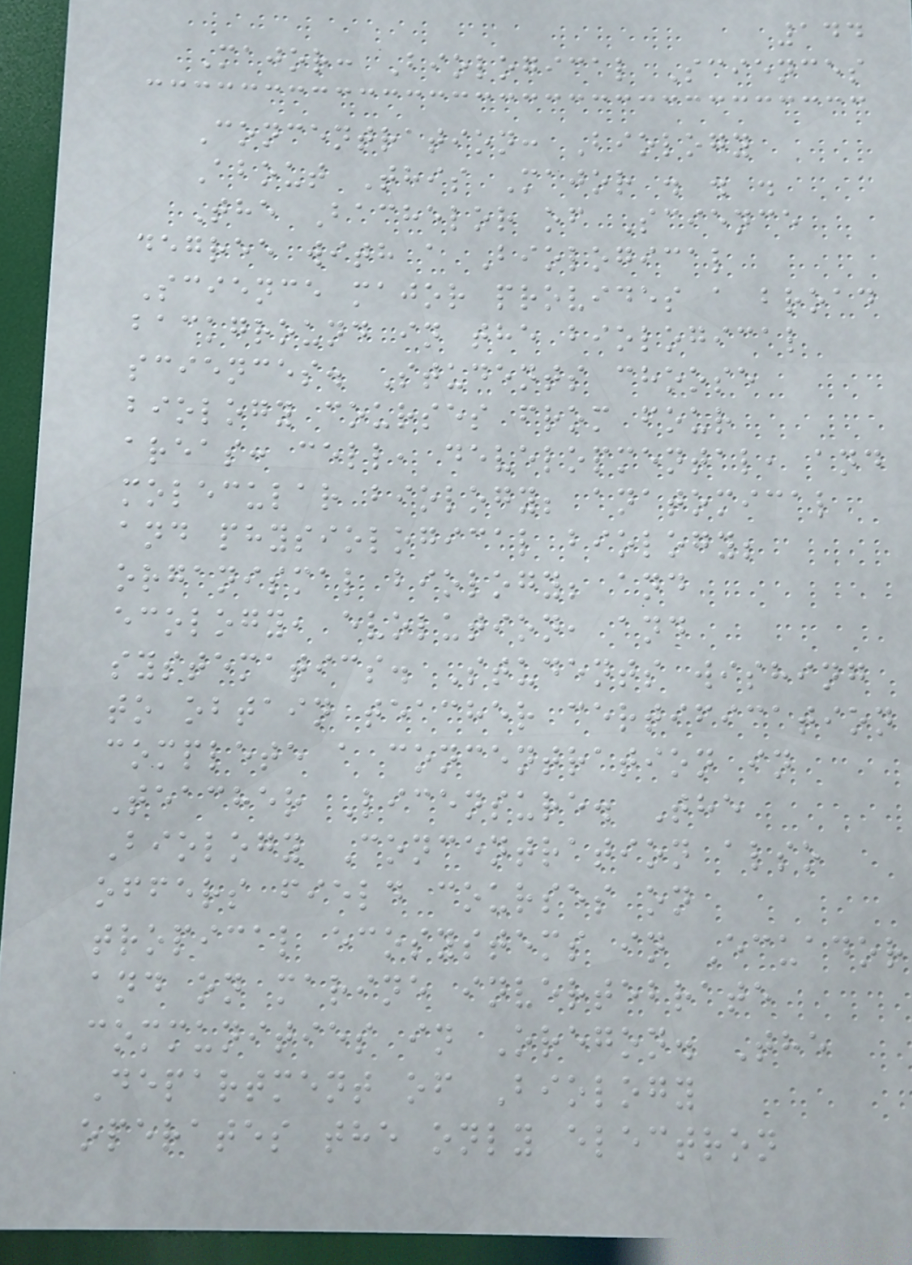144
Major: Biological Sciences
Concentration: Biology
About This Major . . .
The Bachelor of Science
degree with a Biological
Science major provides a broad
background in the biological
sciences. Students choose
biology courses from four
areas: cell, developmental, and
molecular biology; anatomical
and physiological biology;
organismal biology; and
ecology, evolution, and
systematics. Students wishing
to obtain teacher certification
complete a concentration in
Teacher Licensure. The
Biology Concentration also
offers field courses on
tropical ecosystems in Ecuador
and on marine invertebrate
communities in Oregon. The
Department of Biology
operates the only electron
